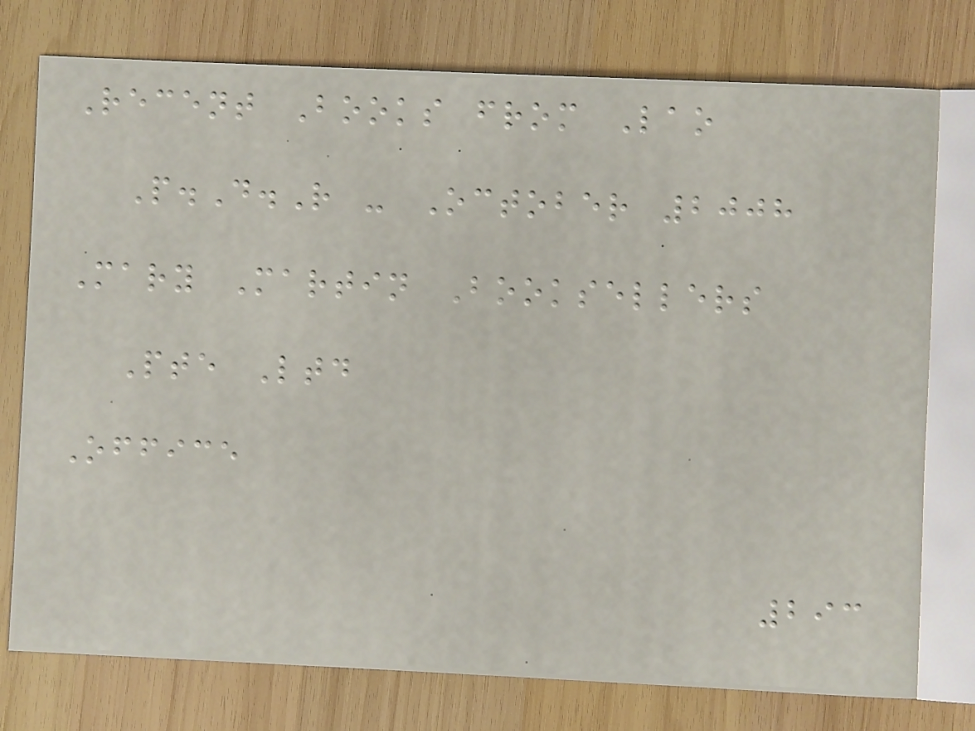Recent Books from Lao
P.D.R - October 2008
Mary Martin Booksellers
Pte Ltd
Office
293
